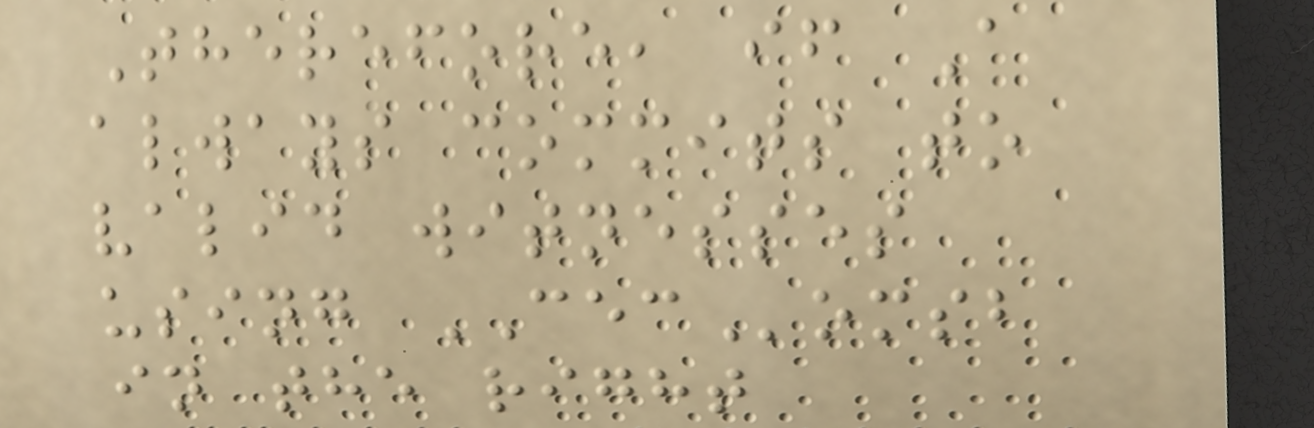Therefore, if A
always commits to
valid witnesses
using CEComsb
in the right
